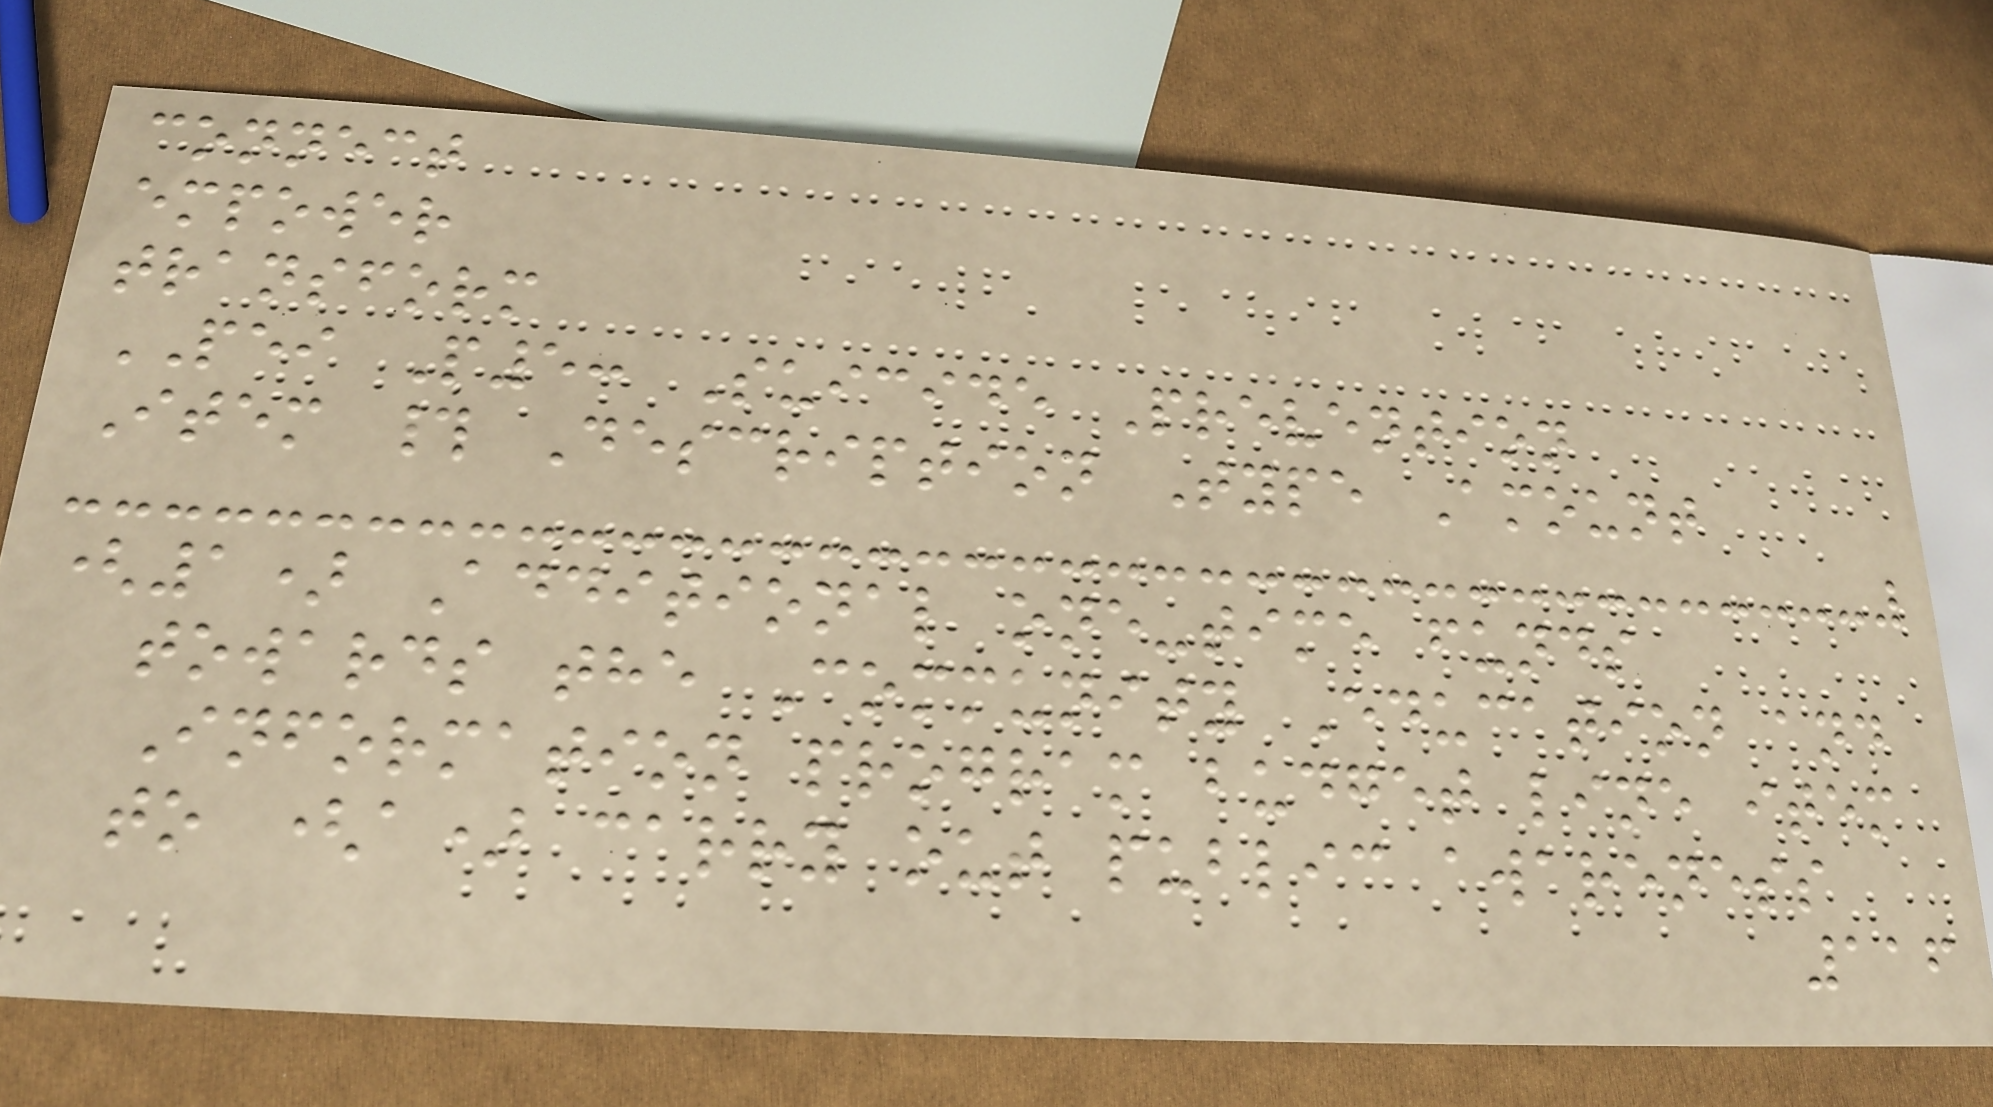connect
empower
transform
PEI P5: Suicide Prevention
Item # Description Type Amount
(1) Additional one-time funds
towards the Community Education and
Information program budget line item
to (a) carry out public awareness
116
